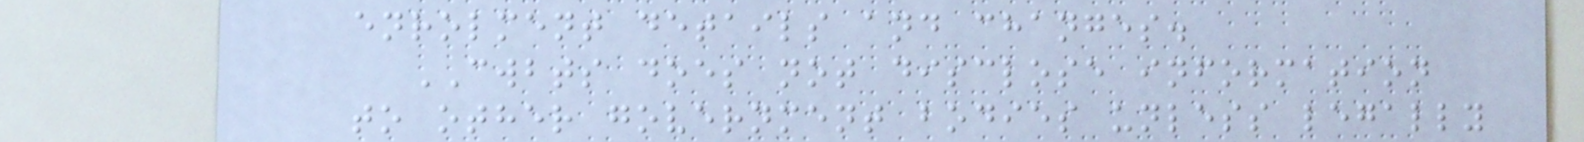enrolment details and changes.
CWBTS does not disclose information
to other government bodies unless legally
